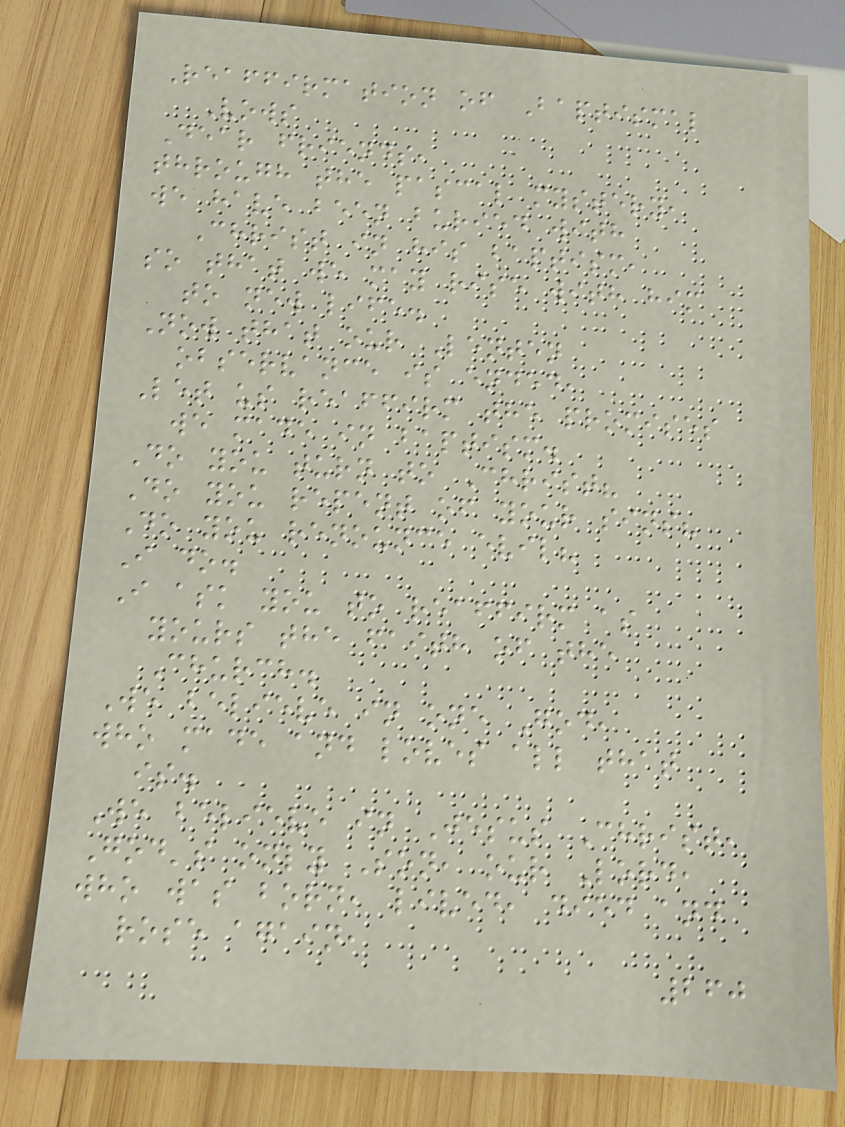Reaffirmation of Baptismal
Vows
Dear friends,
through the pascal mystery,
we have been buried with
Christ in his baptism,
so that we may rise with him
to new life.
Now that our Lenten
observance is ended,
Let us reaffirm the promises
we made in baptism.
Do you turn to Christ?
Do you repent of your sins?
Do you renounce evil?
I do.
I ask you to reaffirm as
yours the faith of the
Church.
We believe in one God,
who made and loves all that
is.
We believe in Jesus Christ,
God's only Son, our Lord,
who was born, lived, died and
rose again,
260
